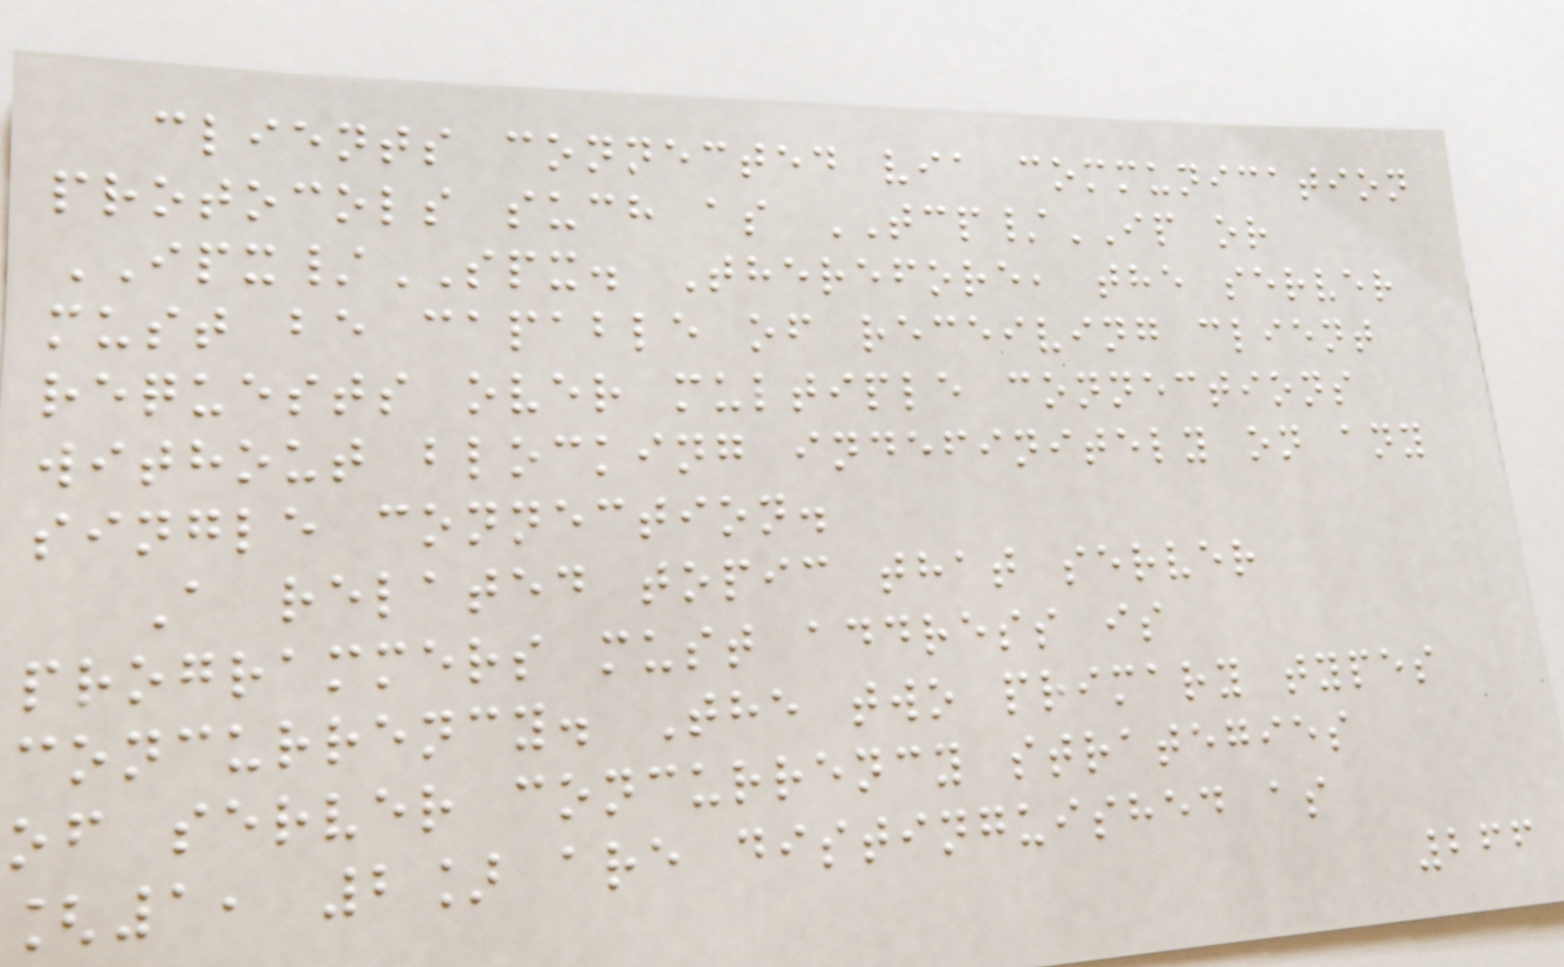clients connected via communication
protocols such as TCP/IP or
IPX/SPX. Therefore, the server
must be capable of receiving client
requests over multiple connections
without blocking indefinitely on any
single connection.
A related topic that server
programmers must address is
concurrency. The two primary types
of server concurrency strategies
[1, 2] are distinguished as
266
